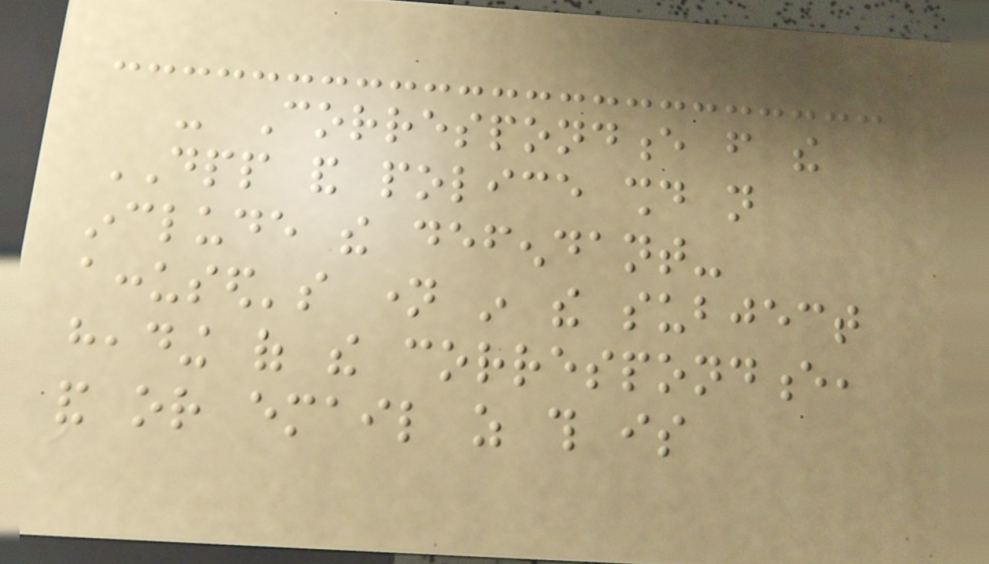- Correspondence from the
DPP and police should not
include the defendant-
accused's name in the subject
heading of the correspondence,
and or email as this is
